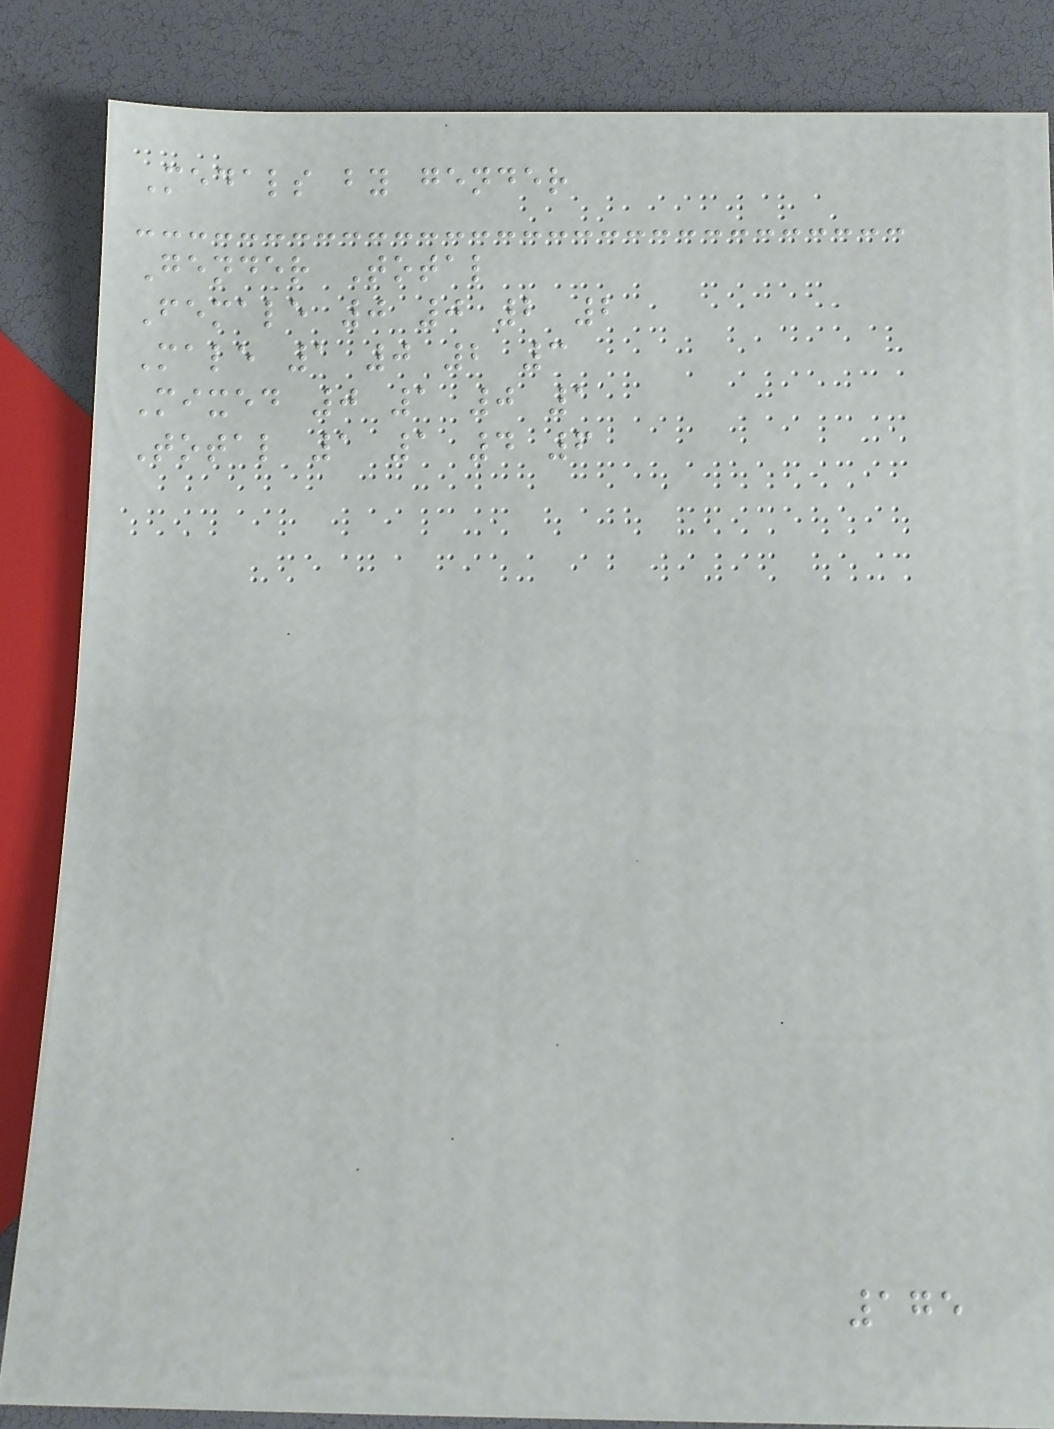Medals by gender
Gender Total
Female 0 0 2 2
Male 1 0 2 3
Mixed 0 1 0 1
Total 1 1 4 6
175
